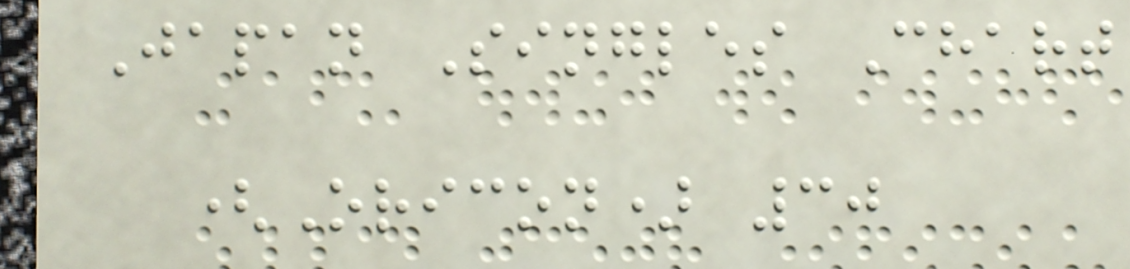Japan Singles Chart
(Oricon) 30
